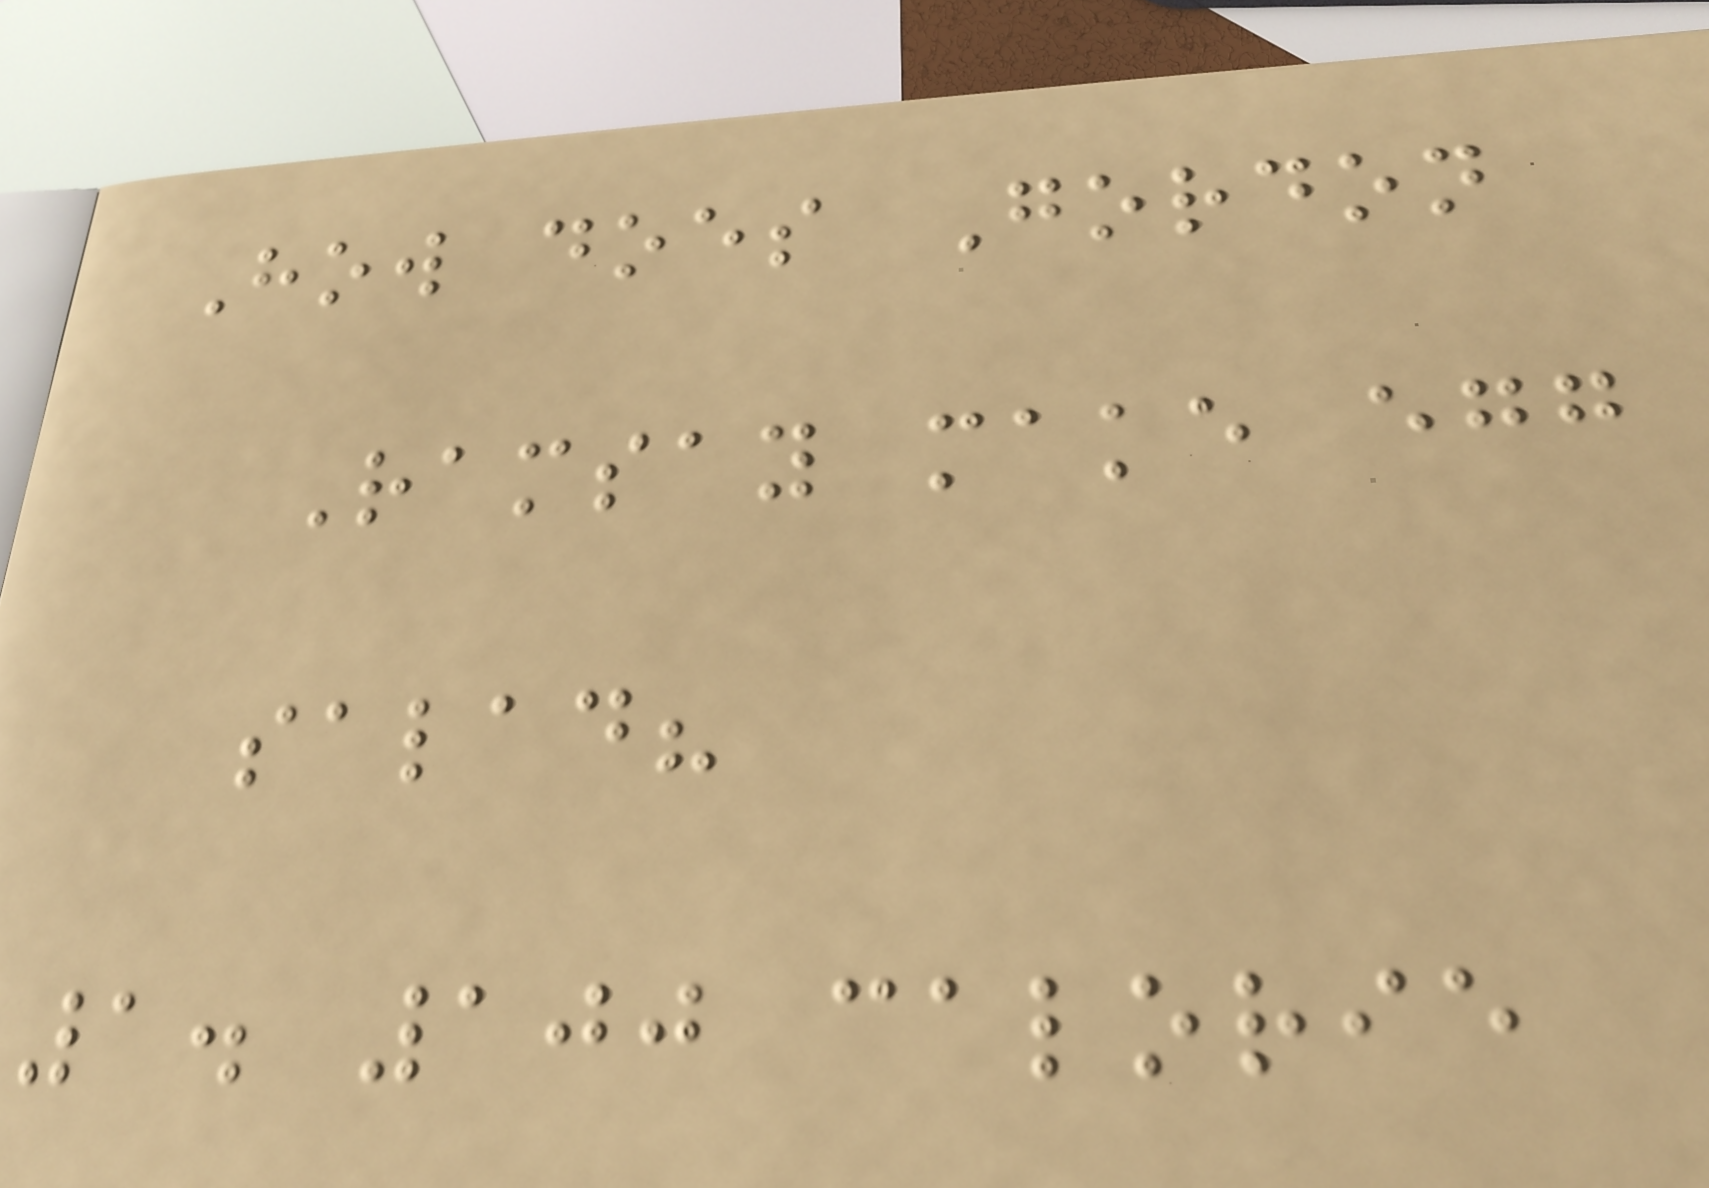How does Gordon
Ramsay make egg
salad?
1. 100 calorie
